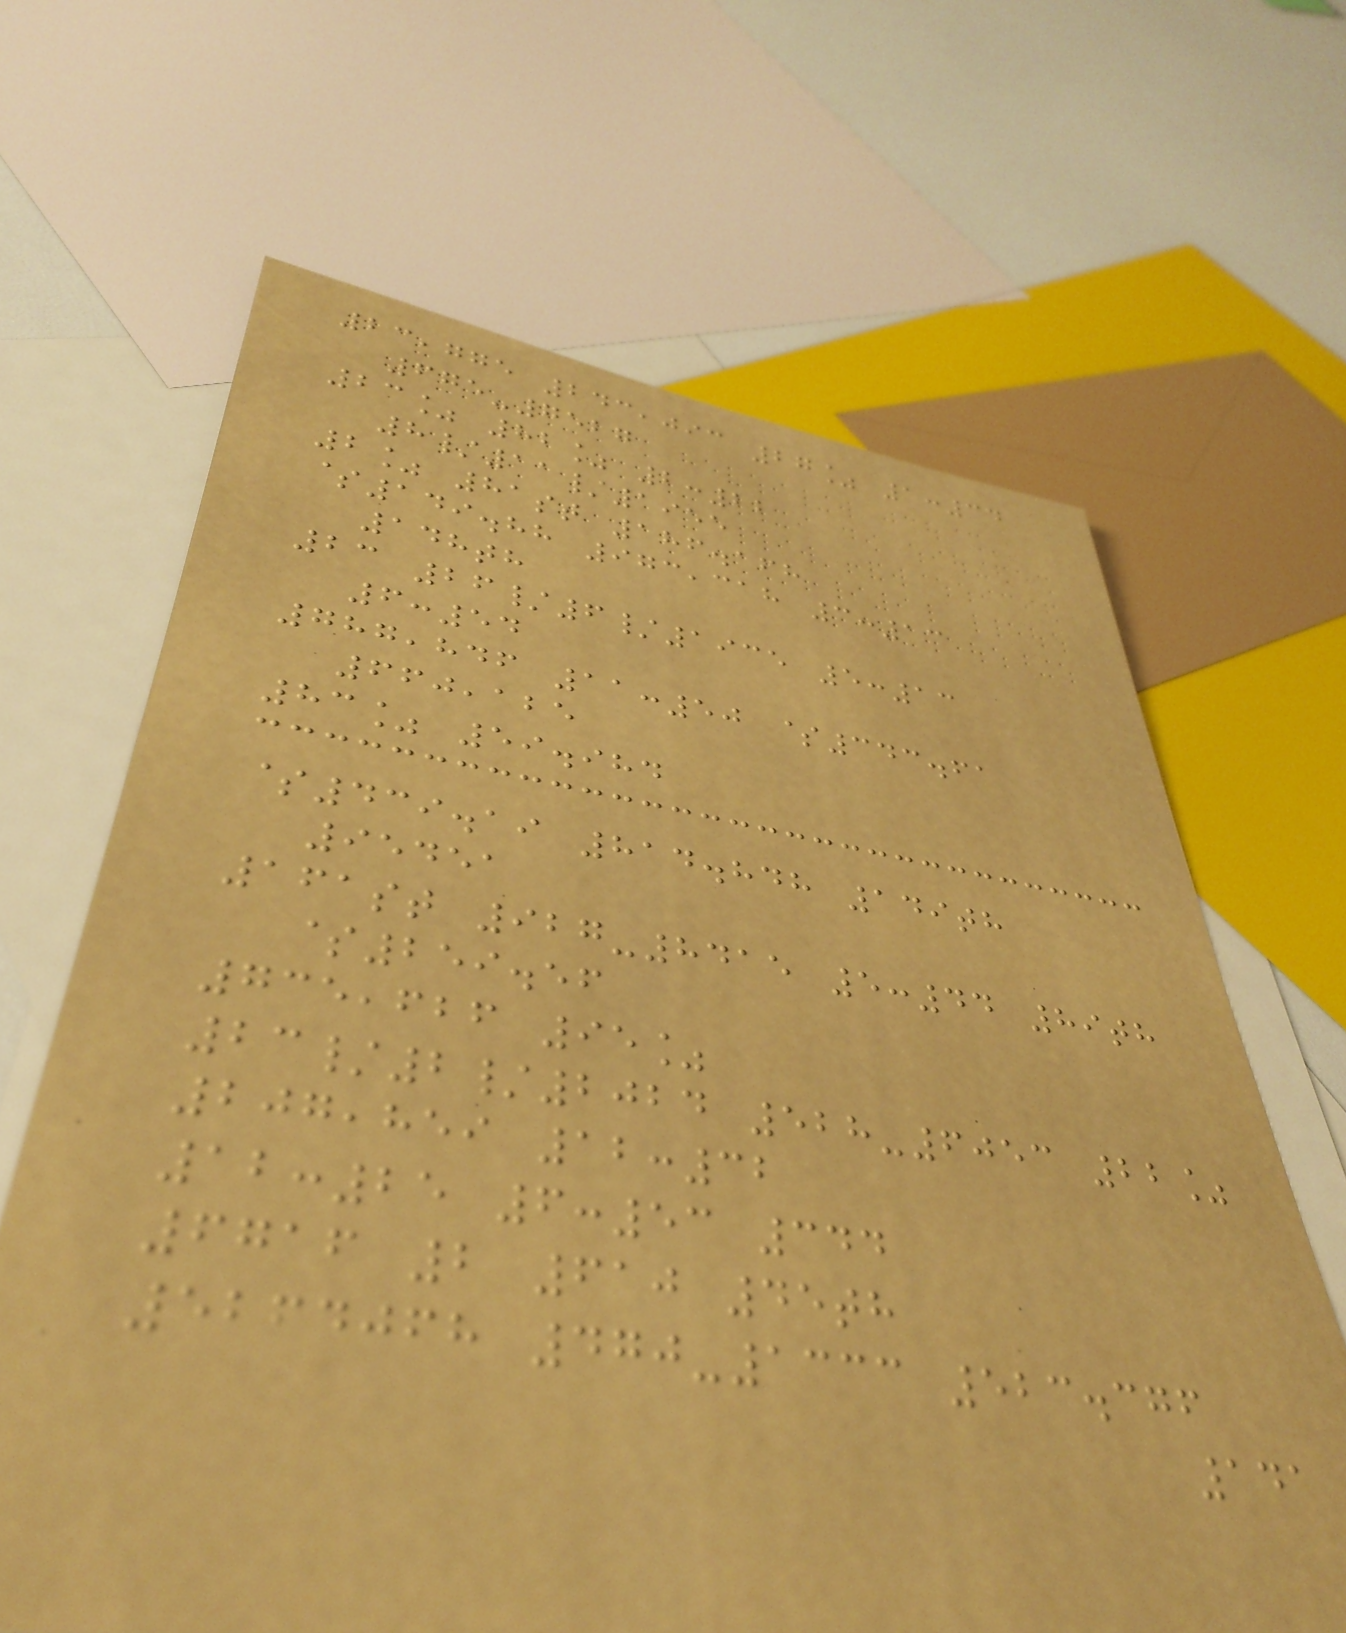23,775 243,093 27% 1:34
675-7527
23% 82% 2:22
8/11/1955
2% 81st 186.168
$149.88 973,318 3:13
148th
23 26/6/1935 5:13
6:54
787,846 11:50 $343.61
660,125
83% 59.984
$439.19 814.848 149th
95451
161st 927-8415 5:44 89th
$259.56
735,626 95%
23/2/2024 528-6053 22%
207,859 12:32
12:25 6:53 344
6716 2 610 45th
5264068 470-1333 523.376
141
